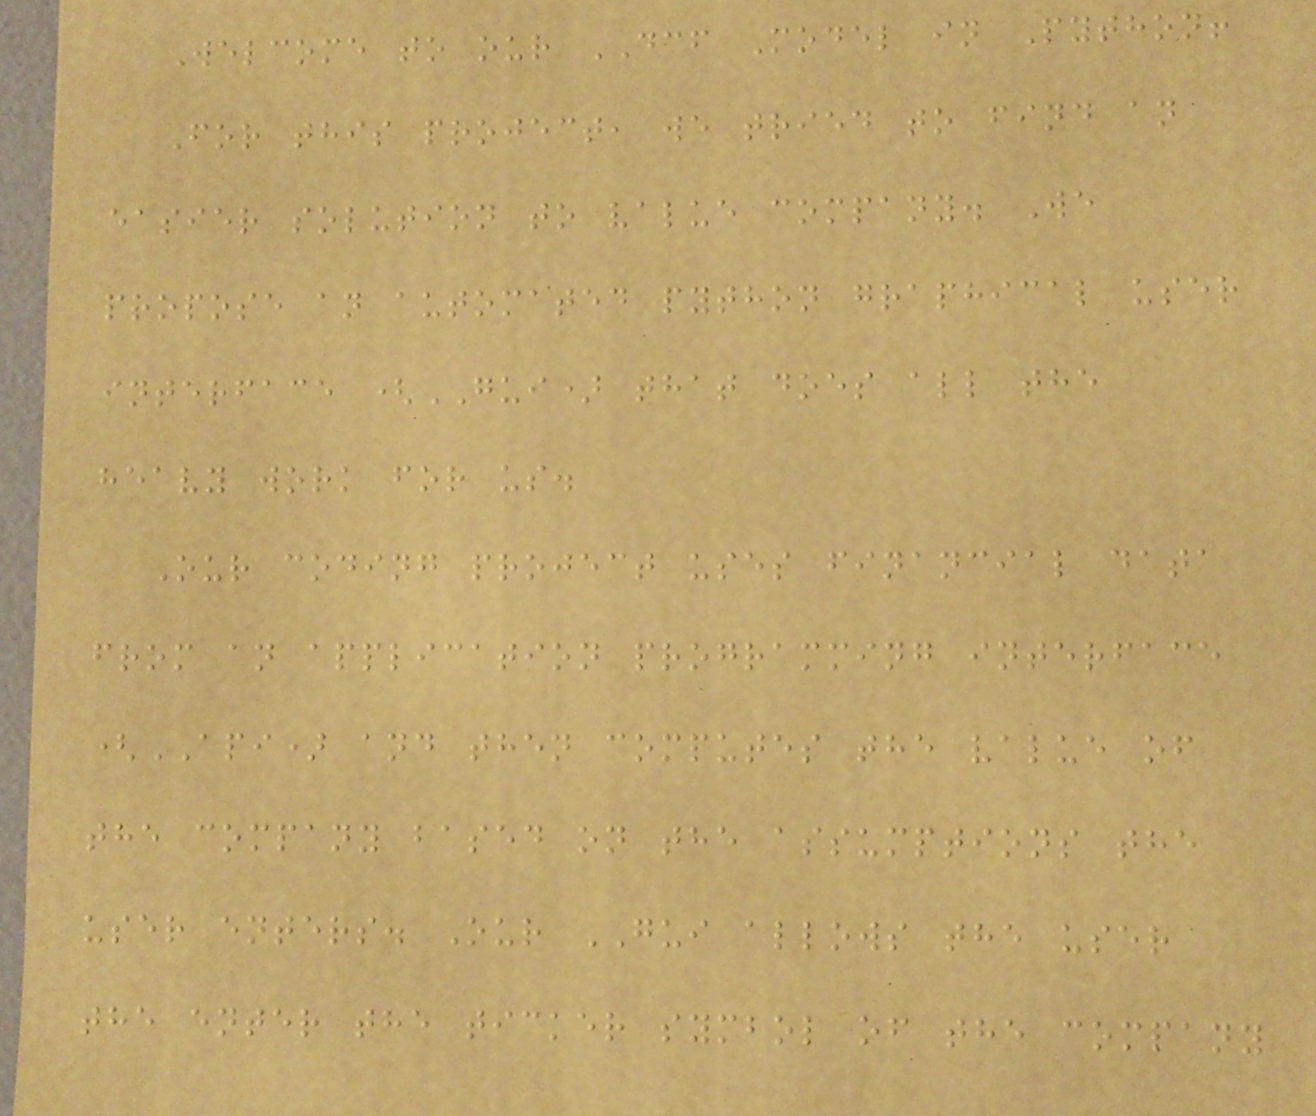Welcome to our DCF Model in Python!
For this project, we tried to find an
easier solution to value company. We
propose an automated python graphical user
interface (GUI) that does all the
heavy work for us.
Our coding project uses financial data
from an application programming interface
(API) and then computes the value of
the company based on the assumptions the
user enters. Our GUI allows the user
the enter the ticker symbol of the company
